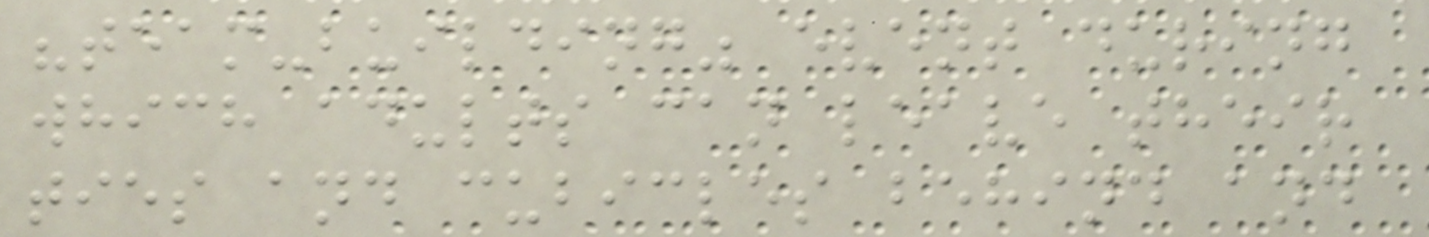"team-building" event during
which adults can leave their
ties and cubicles behind and
